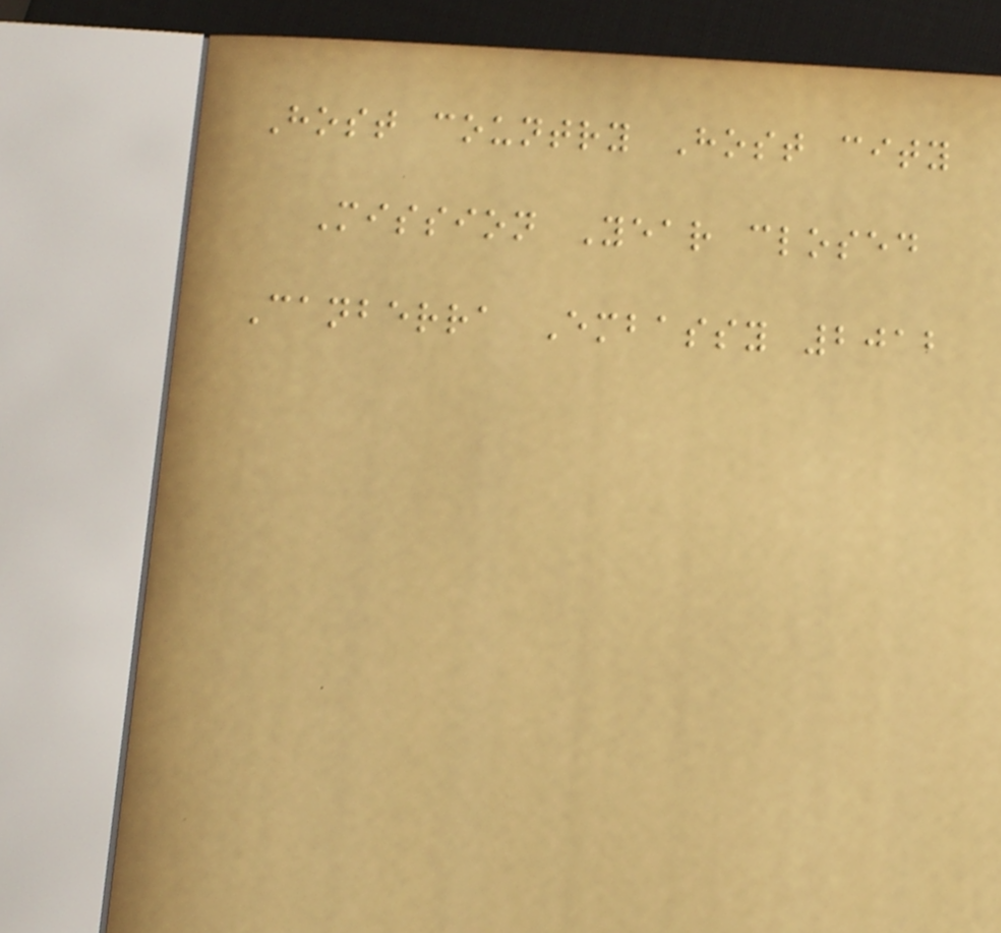Host country Host city
Mission Year closed
Canberra Embassy 2012
